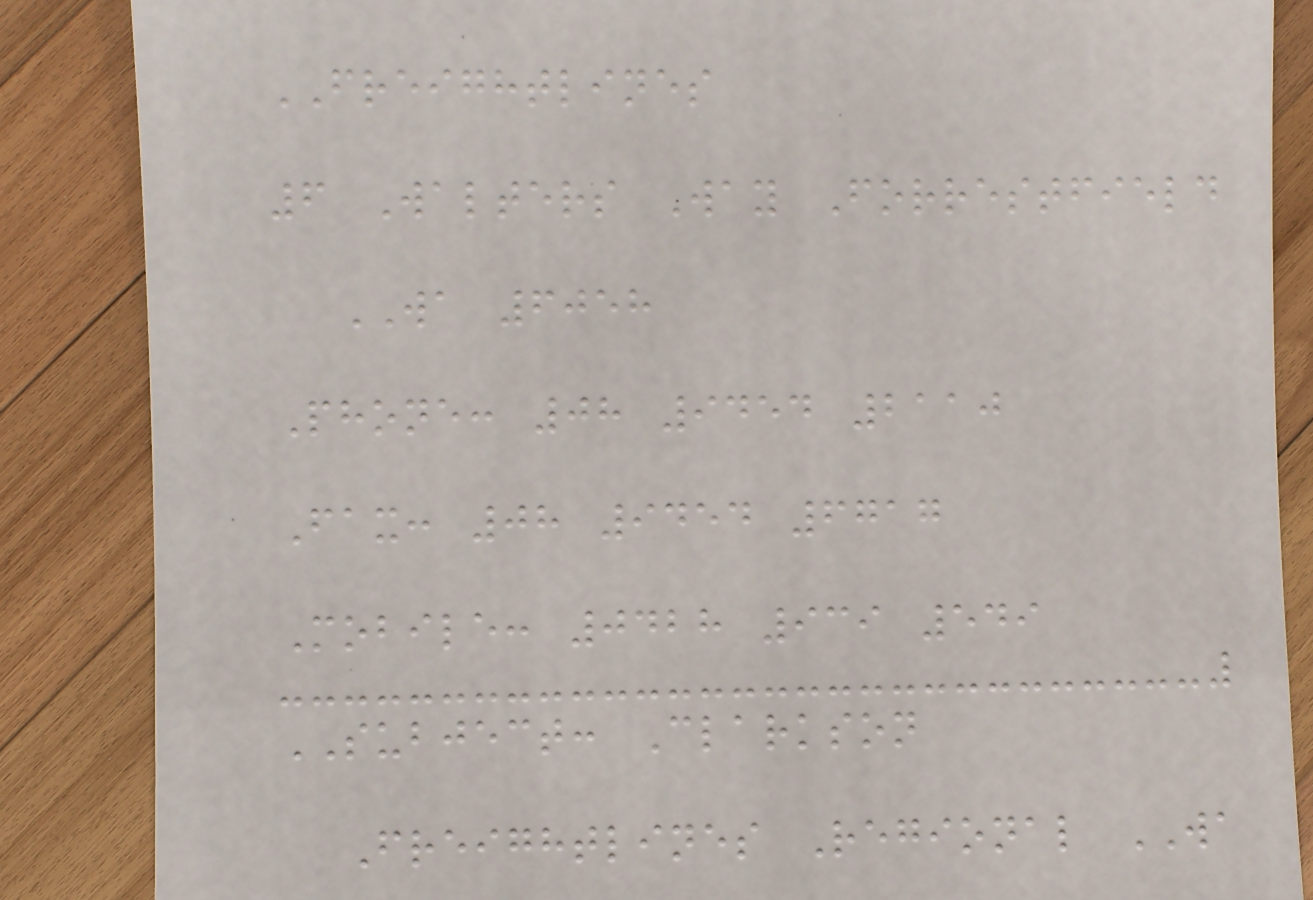FREIGHTLINES
6 Walters Way Forrestfield
WA 6058
Phone: 08 9454 2110
Fax: 08 9454 6717
Mobile: 0428 939 549
SUBJECT: Clarkson
Freightlines Regional WA
